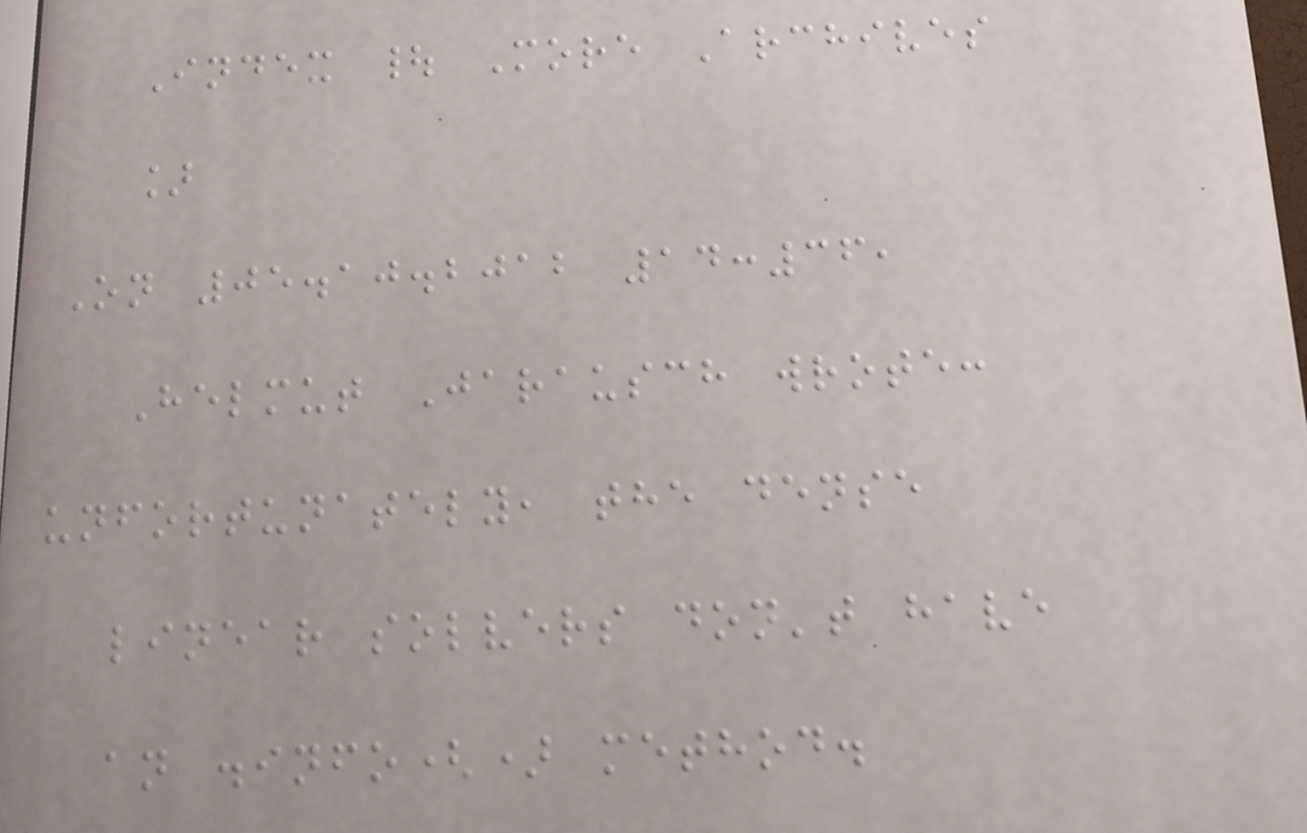Index | More Archives
]
On 05.10.2012 14:36,
Helmut Jarausch wrote:
unfortunately, the dense
linear solvers don't have
an .info() method.
